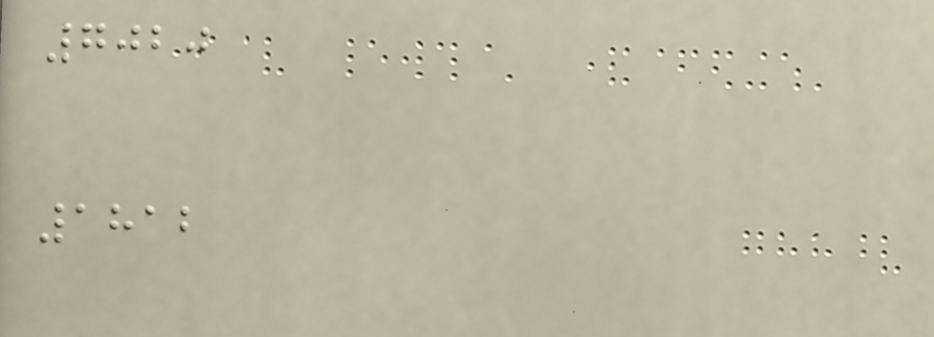7020
1812
